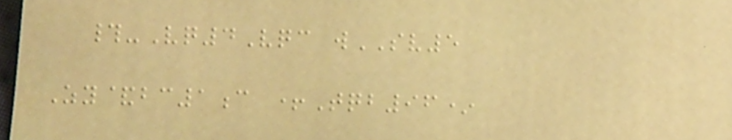#-Vq4Vqc wSV5
Zy&bc1c +Tqb96*
